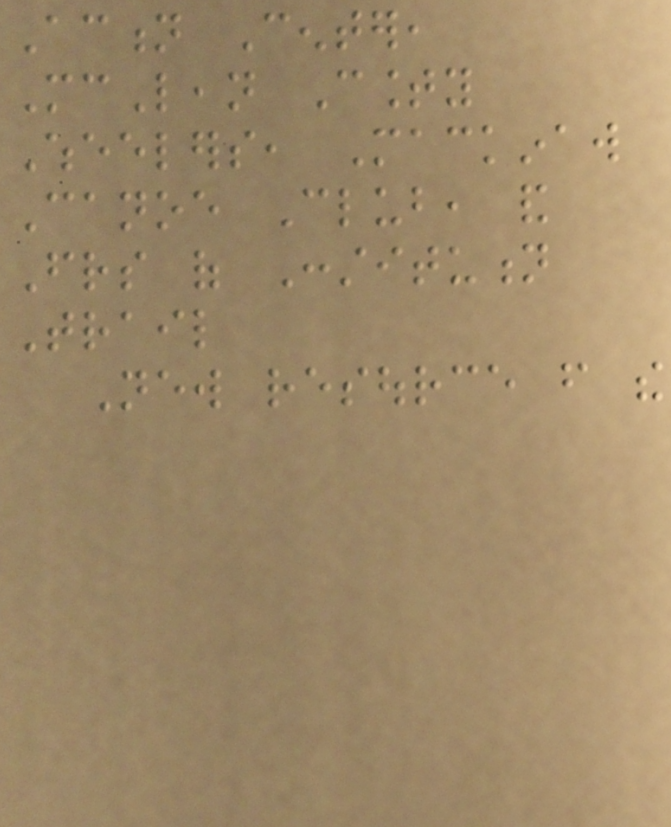Action Center,
McLean County
Wheelers, Mackinaw
Canoe Club, and
Friends of Constitution
Trail
New resource from the
